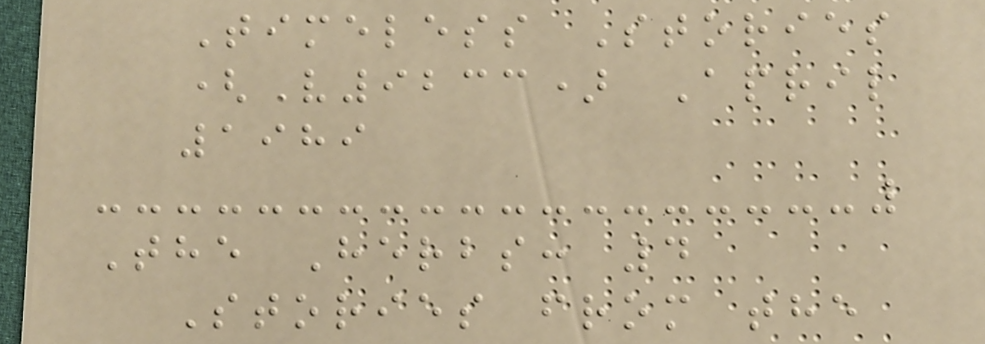Timeless Stories
(V9233) April
1989
The Herbs: 4
Stories from the
